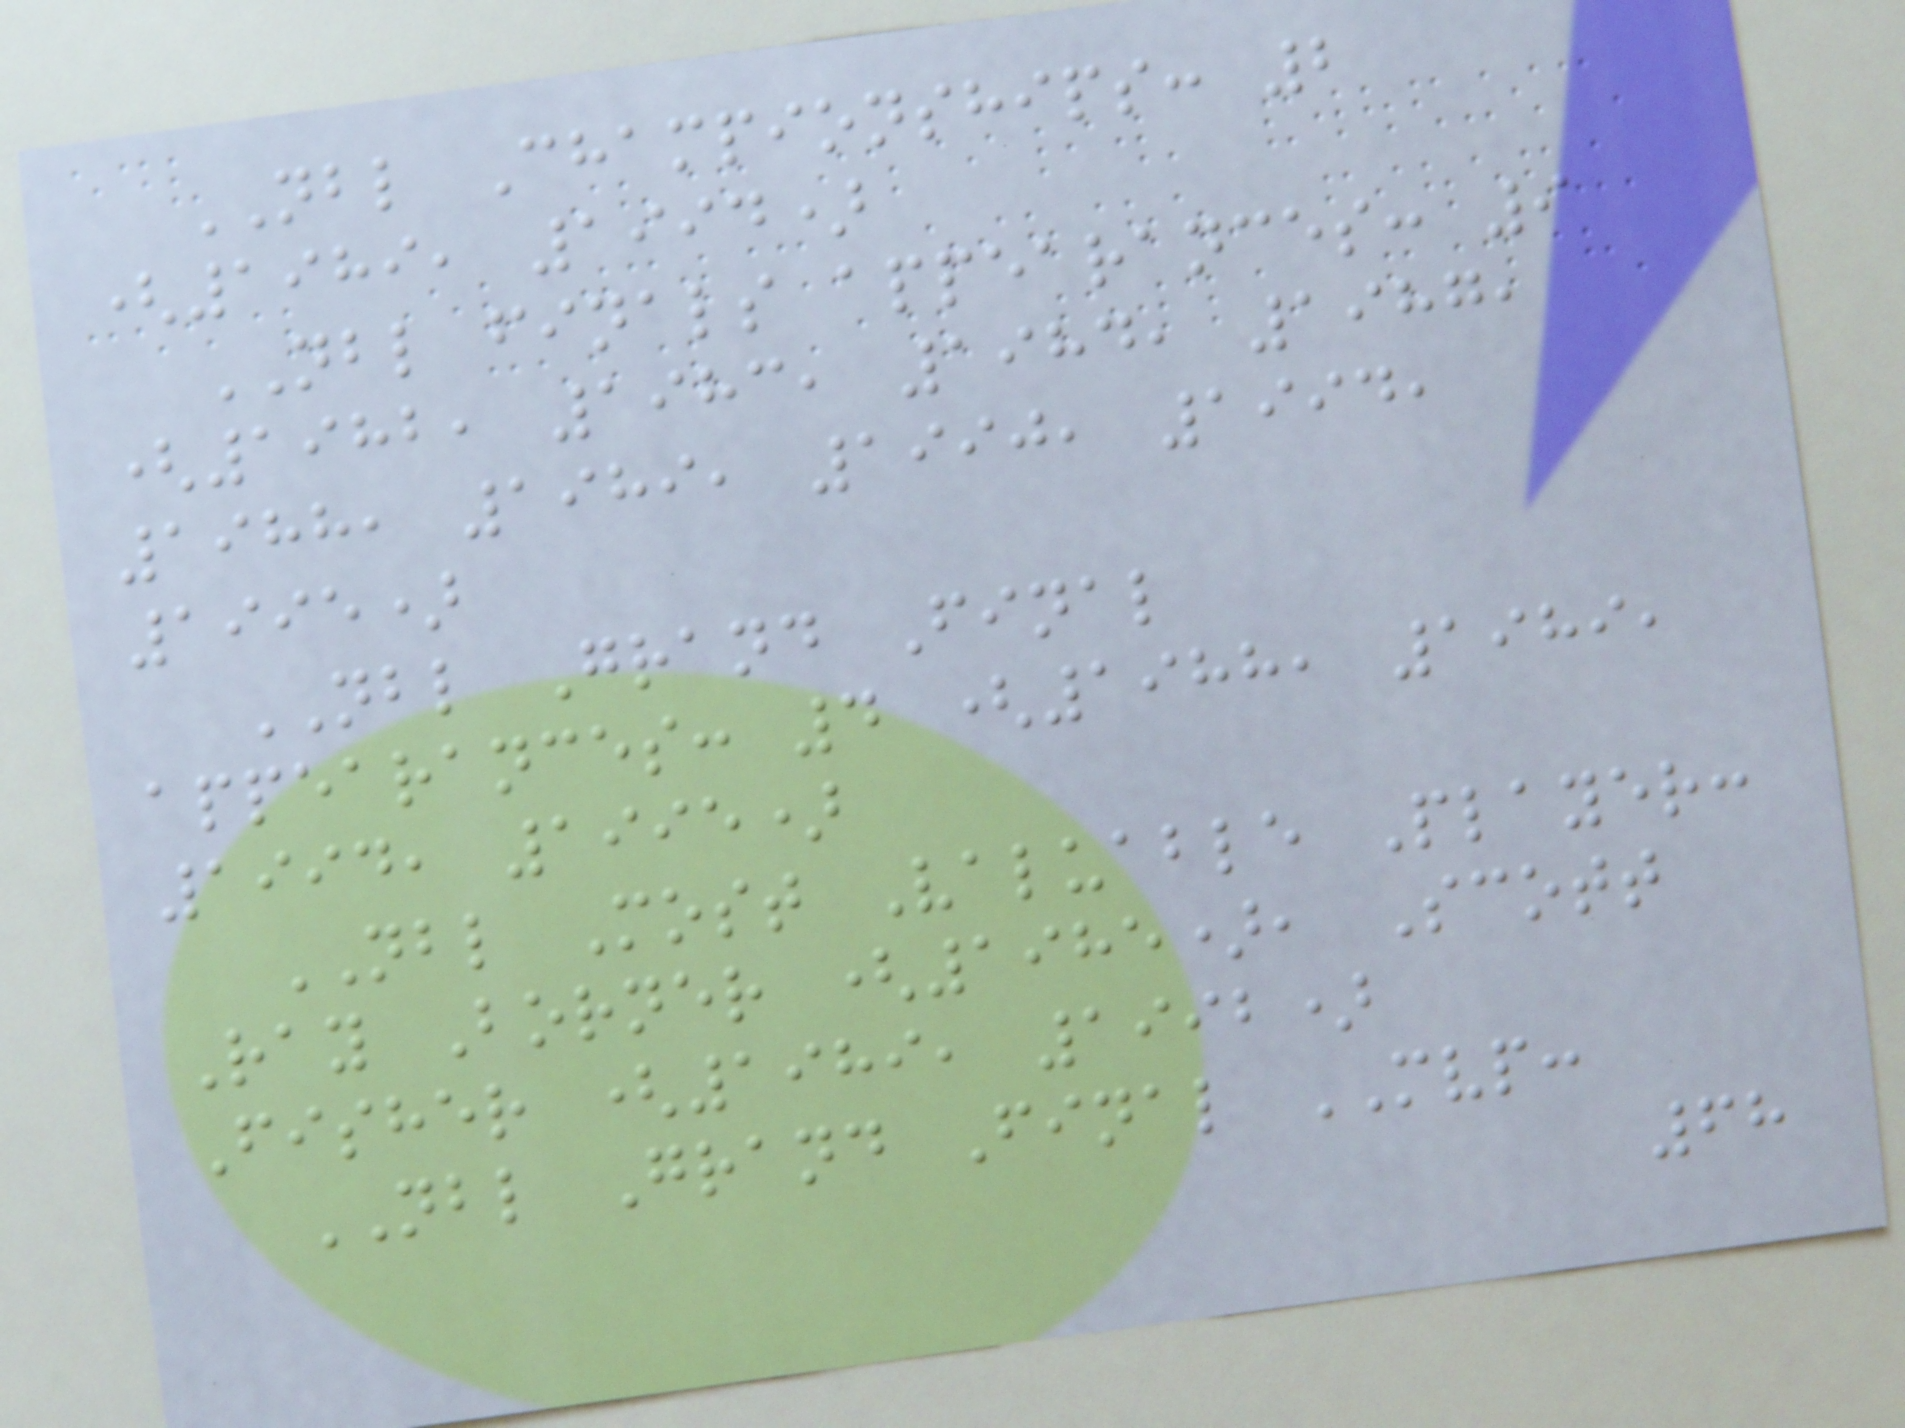NBL Championships: 2
(1989, 1994)
NBL finals appearances: 9
(1982, 1983, 1984, 1987,
1988, 1989, 1990, 1994,
1995)
NBL Grand Final
appearances: 4 (1988, 1989,
1994, 1995)
NBL Most Valuable Player:
Ray Borner (1985), Scott
Fisher (1989, 1992)
NBL Grand Final MVP:
68
